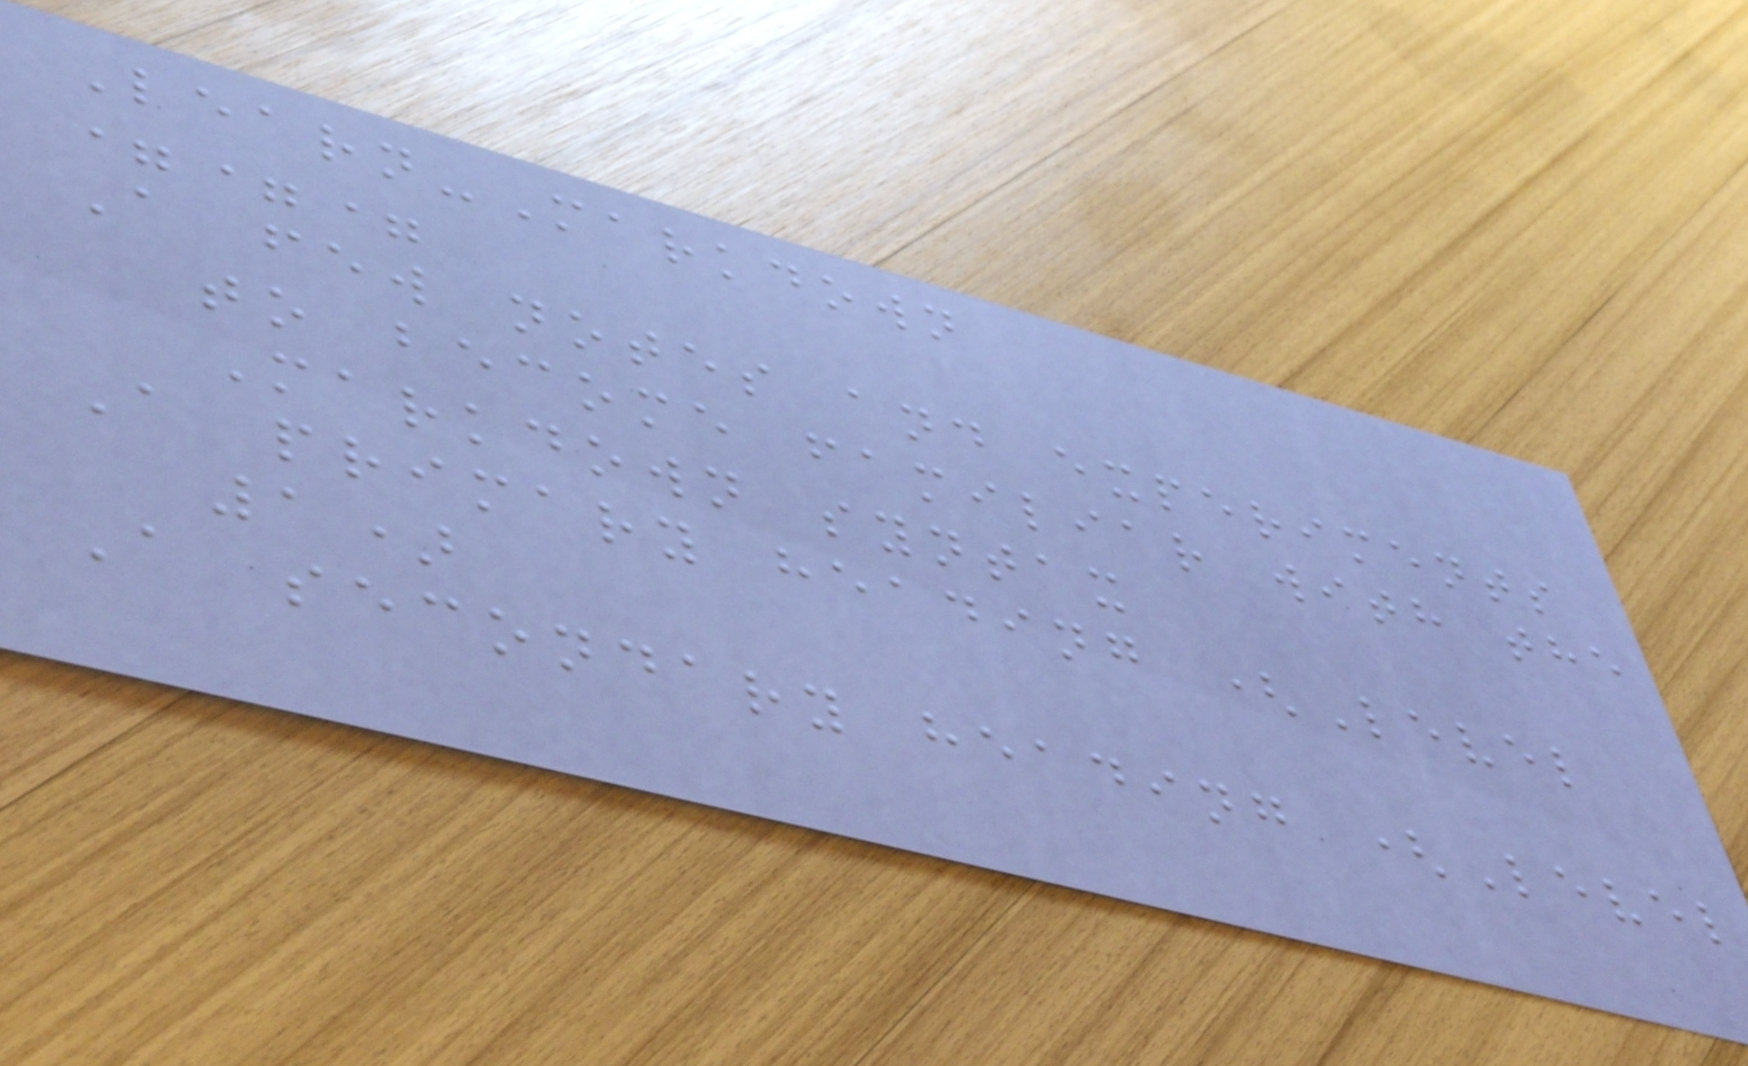Learn-Markdown
===
A few notes and experiments
to become familiar with the
Markdown syntax
A primary heading (Level
1)
A secondary heading (Level
